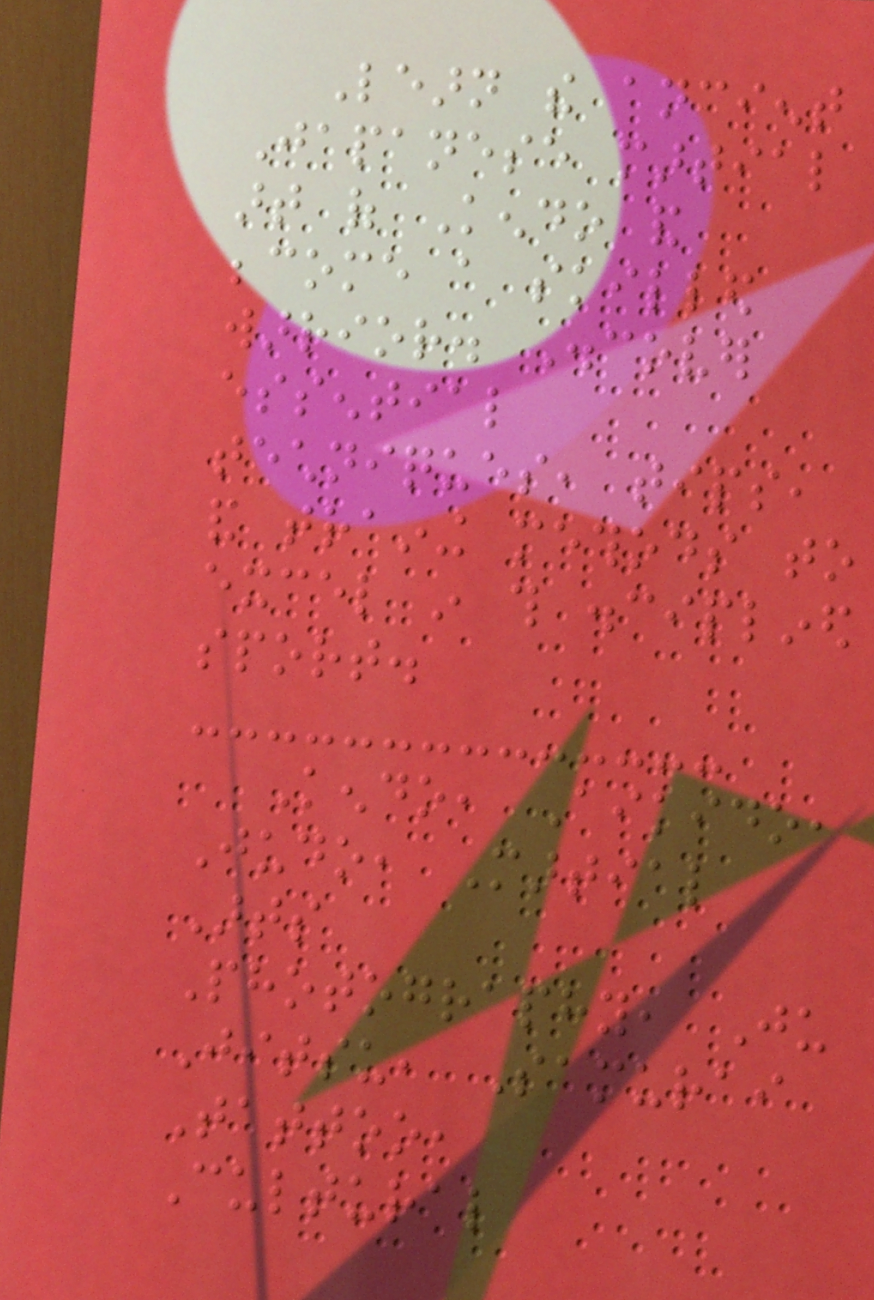Learn the ancient
Japanese martial
art of Kendo and
become a skilled
warrior. Discover
essential
techniques, tips,
and training methods to
excel in this disciplined
sport.
Kendo, Aikido,
Judo, Martial
Arts
Photography, Ju
Jitsu, Samurai
Tattoo,
Cultural
